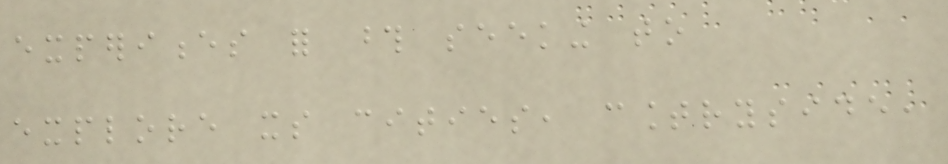experiences for those seeking to
explore its cities, countryside,
